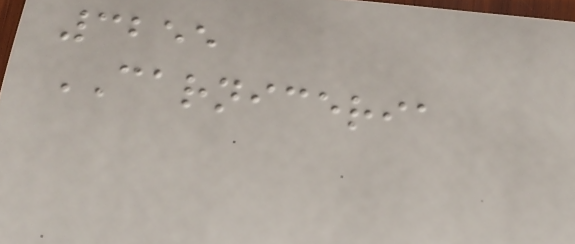3255
CARNICERIA
